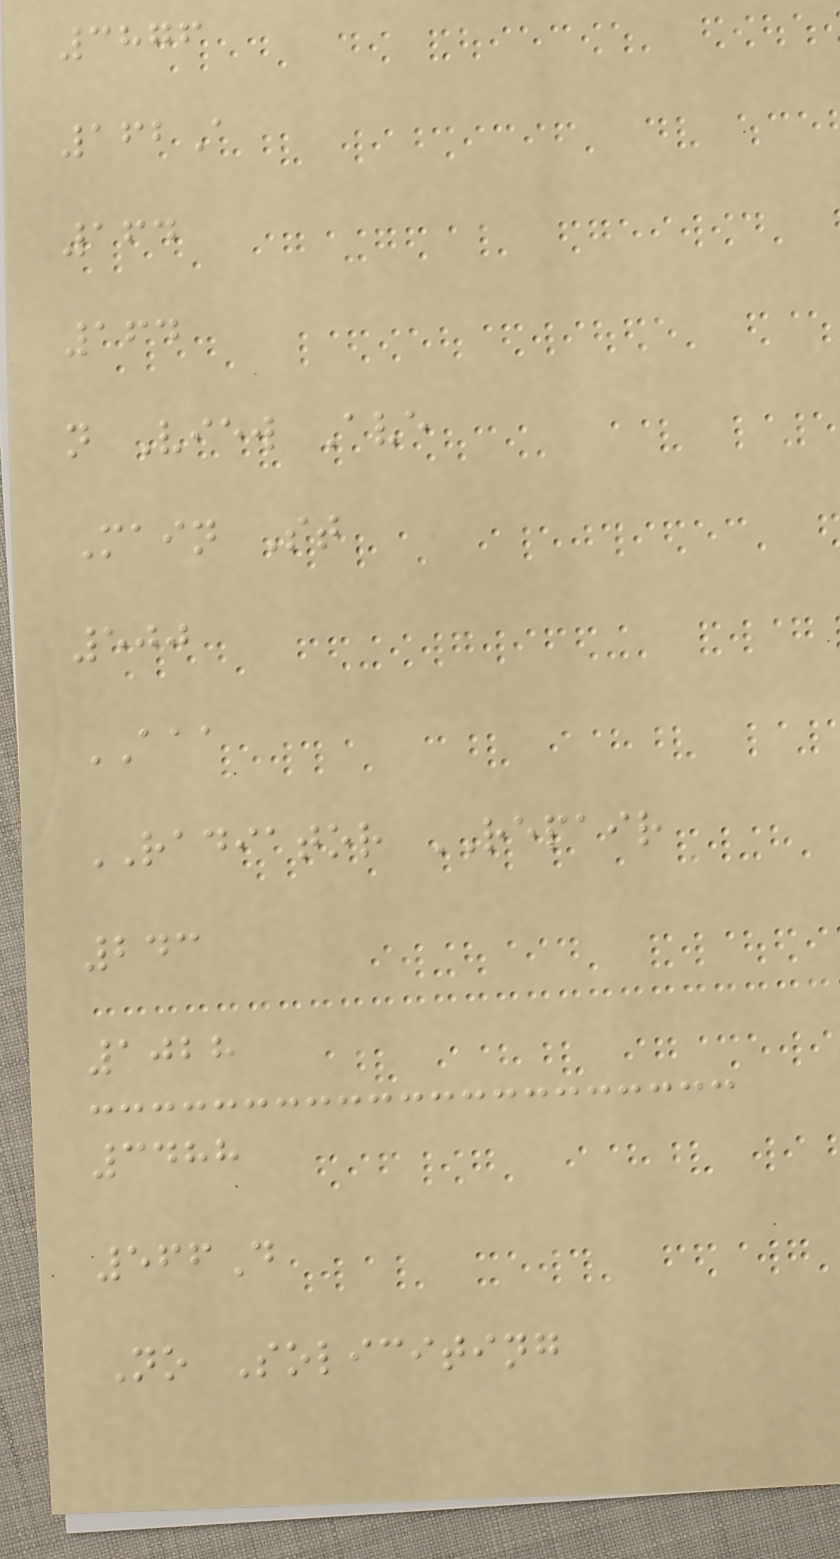3876
162A
164
164
n View Ave
Main St
500
AAA
RADIATOR REPAIR
243
1028
3488
566D
No Soliciting
